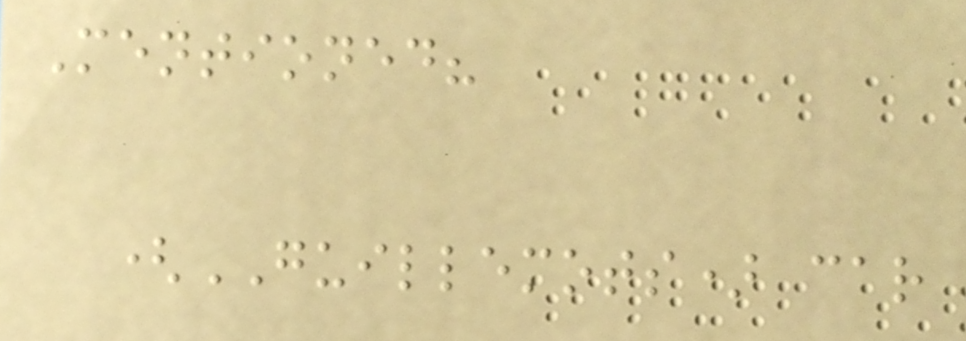Mentioned?
(GUILLEMOTS) car
